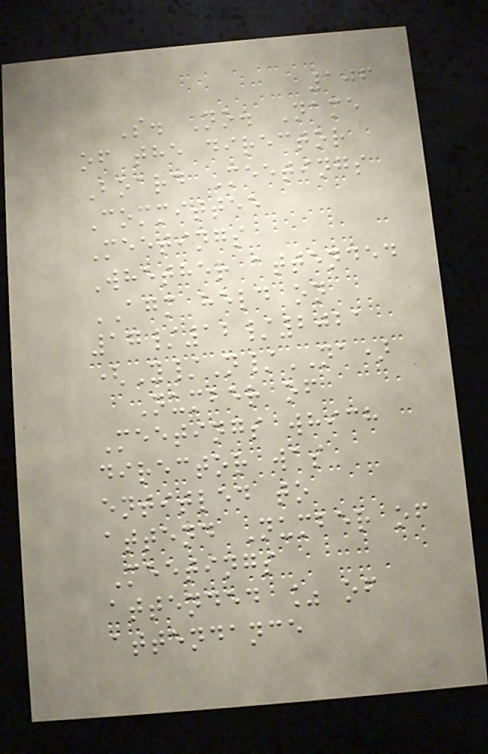106
S. No. Name
of the director
Board Meetings
Committee
Meetings
Whether attended
AGM held on
17/12/2021
(Y/N/NA)
Number of
Meetings which
director was
entitled to
attend Number of
Meetings
attended % of
attendance
